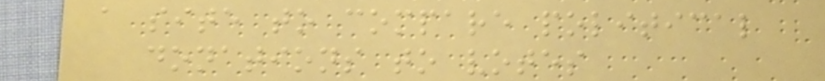a site to compare political
donations to votes
